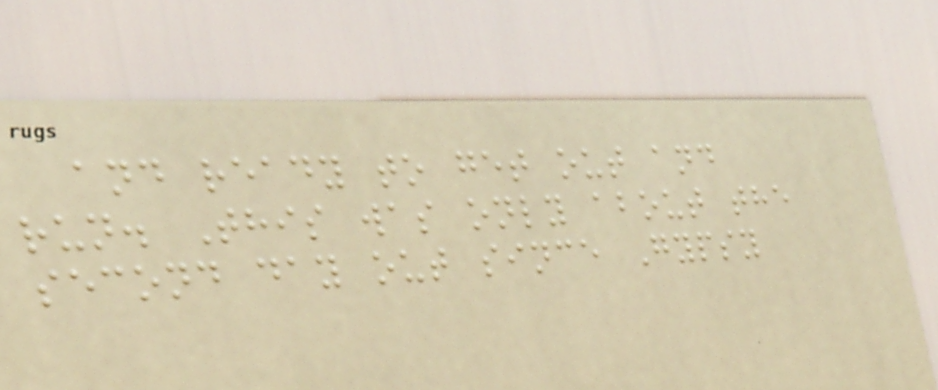and ready to get out and
run. This was only about the
second day out since Gypsy
